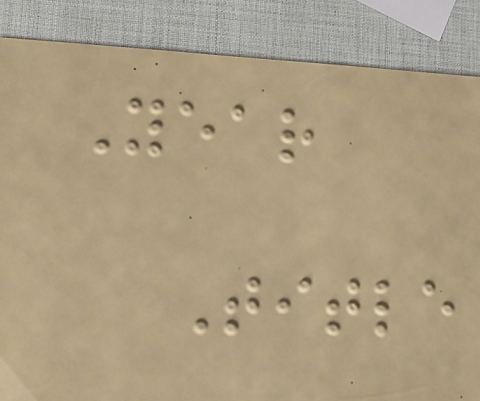Year
Title
